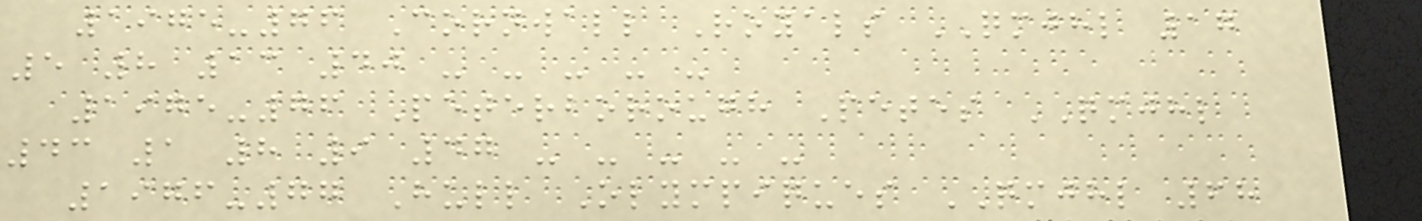1975-76 Cornwall Royals QMJHL 17
5 8 13 40 - - - - -
1975-76 Peterborough Petes QMJHL
43 1 8 9 47 - - - - -
1976-77 Hull Olympiques QMJHL 68
